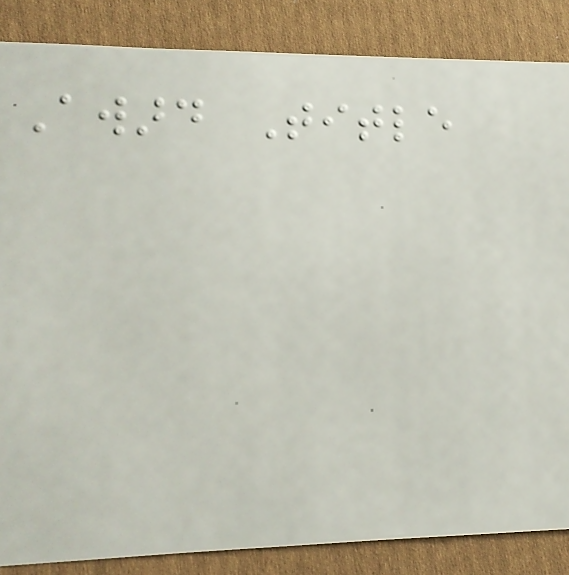Award Title
